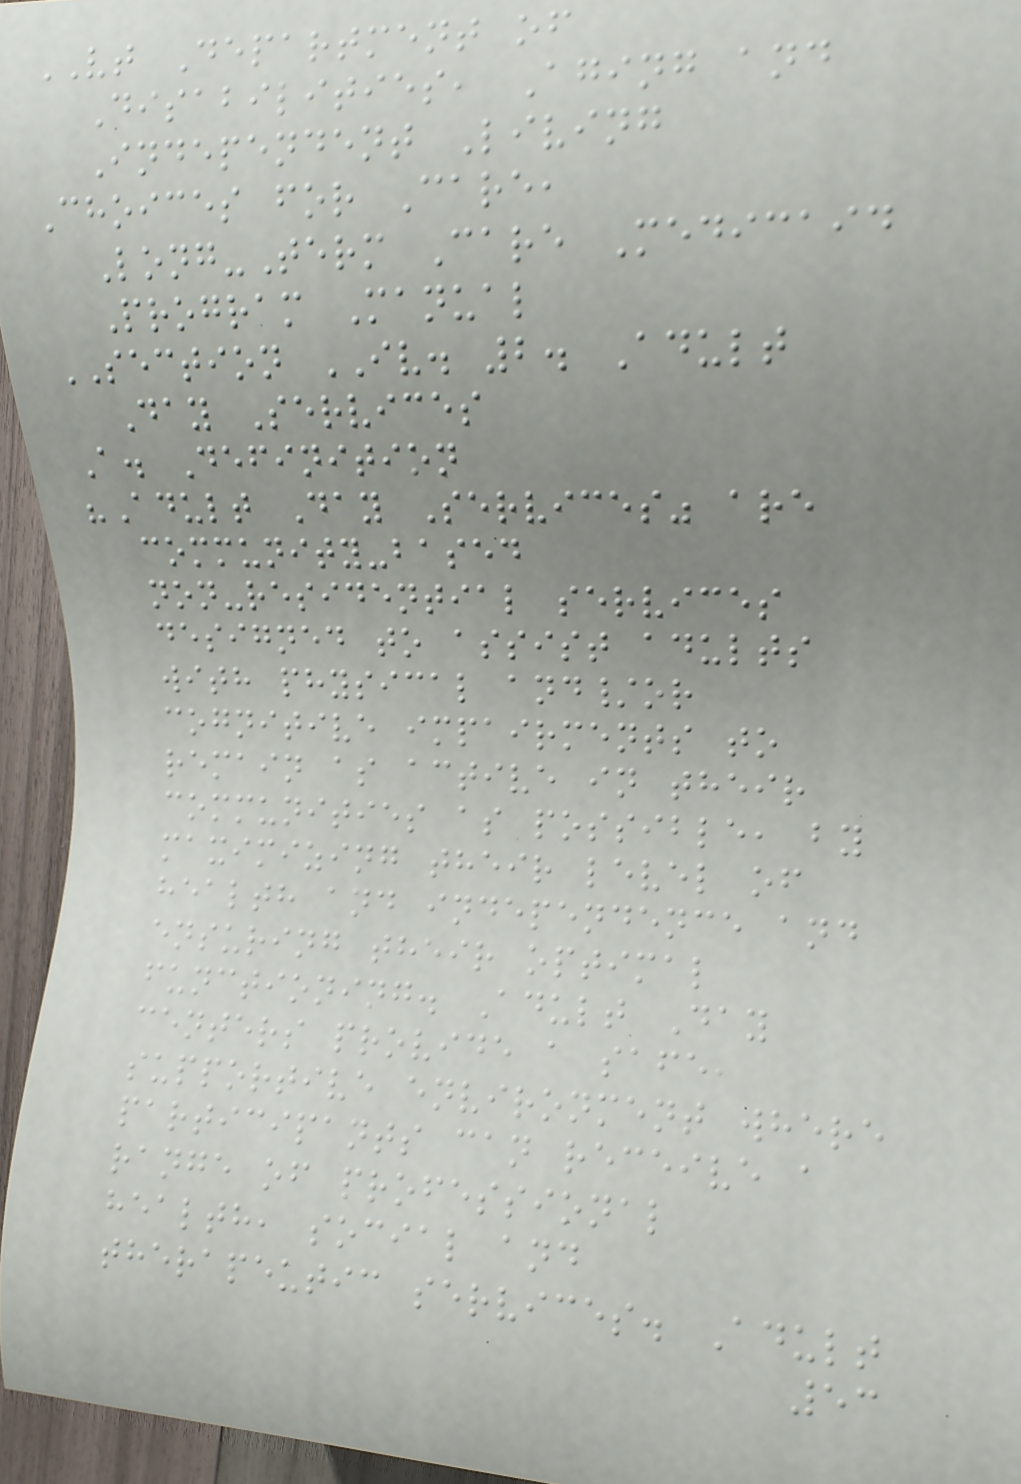VT Department of
Disabilities, Aging and
Independent Living
Choices for Care,
Long-Term Care Medicaid
Program Manual
SECTION IV. 2. Adult
Day Services
A. Definition
"Adult Day Services" are
community-based
non-residential services
designed to assist adults
with physical and/or
cognitive impairments to
remain as active in their
communities as possible, by
maximizing their level of
health and independence and
ensuring their optimal
functioning. Adult Day
centers provide a safe,
supportive environment where
participants can receive a
range of professional
health, social and
therapeutic services. Adult
53
